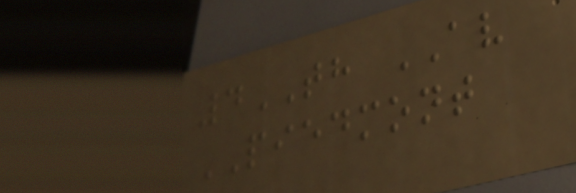4TH AV
PIEDMONT
